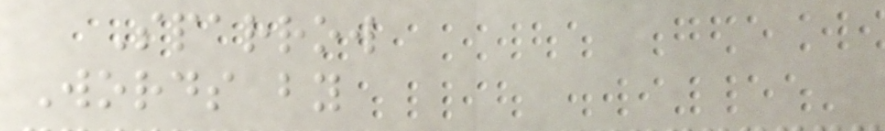Sparrow
Words by
